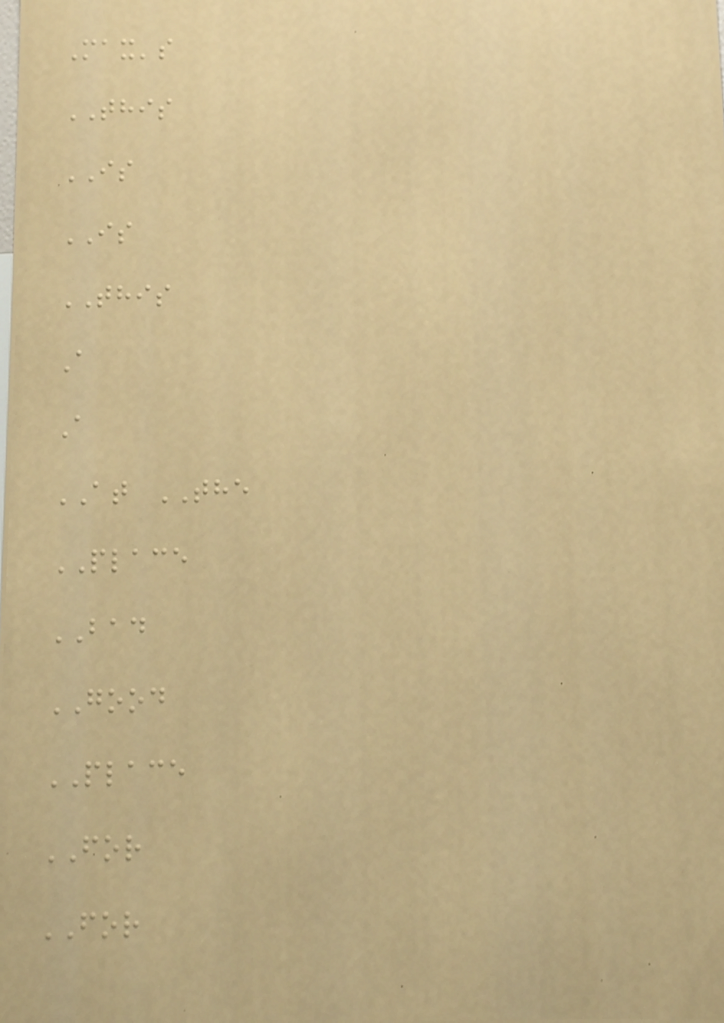Max's
THIS
IS
IS
THIS
A
A
AT THE
PLACE
BAD
GOOD
PLACE
FOR
FOR
